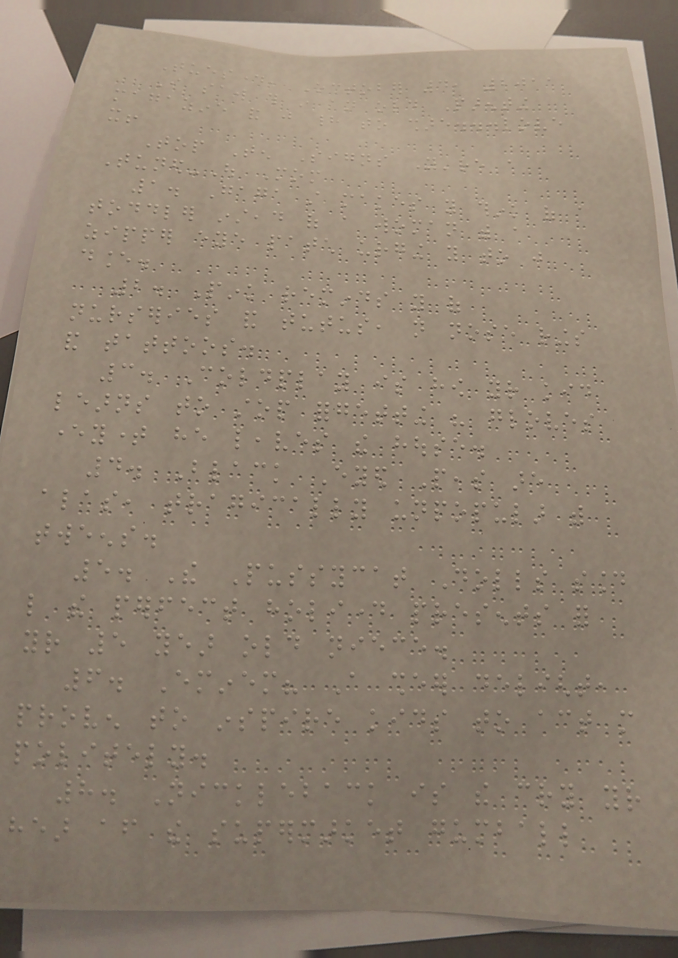Tuesday, October 4, 2011
I saw this in an old Parenting
magazine and just had to share...love
it!
Top Ten Signs You're a
Tuned-Out Mom
1. Gaga still makes you think of a
toddler instead of a woman with a
zipper eye patch urging you to just
dance.
2. Pink reminds you of
nurseries and tutus, not nose rings
and tattoos.
3. Coldplay is how your kid
learns to stop forgetting his gloves
everytime he leaves the house.
4. Black Eyed Peas are
alas, tragically unpopular with
tweens.
5. The Pussycat Dolls sound
like the perfect holiday presents for
your 5 year old niece.
6. Eminem? A sheer delight,
proven to inspire kids to act more
politely.
8. Nickleback is the cry your
hear after the supermarket gumball
